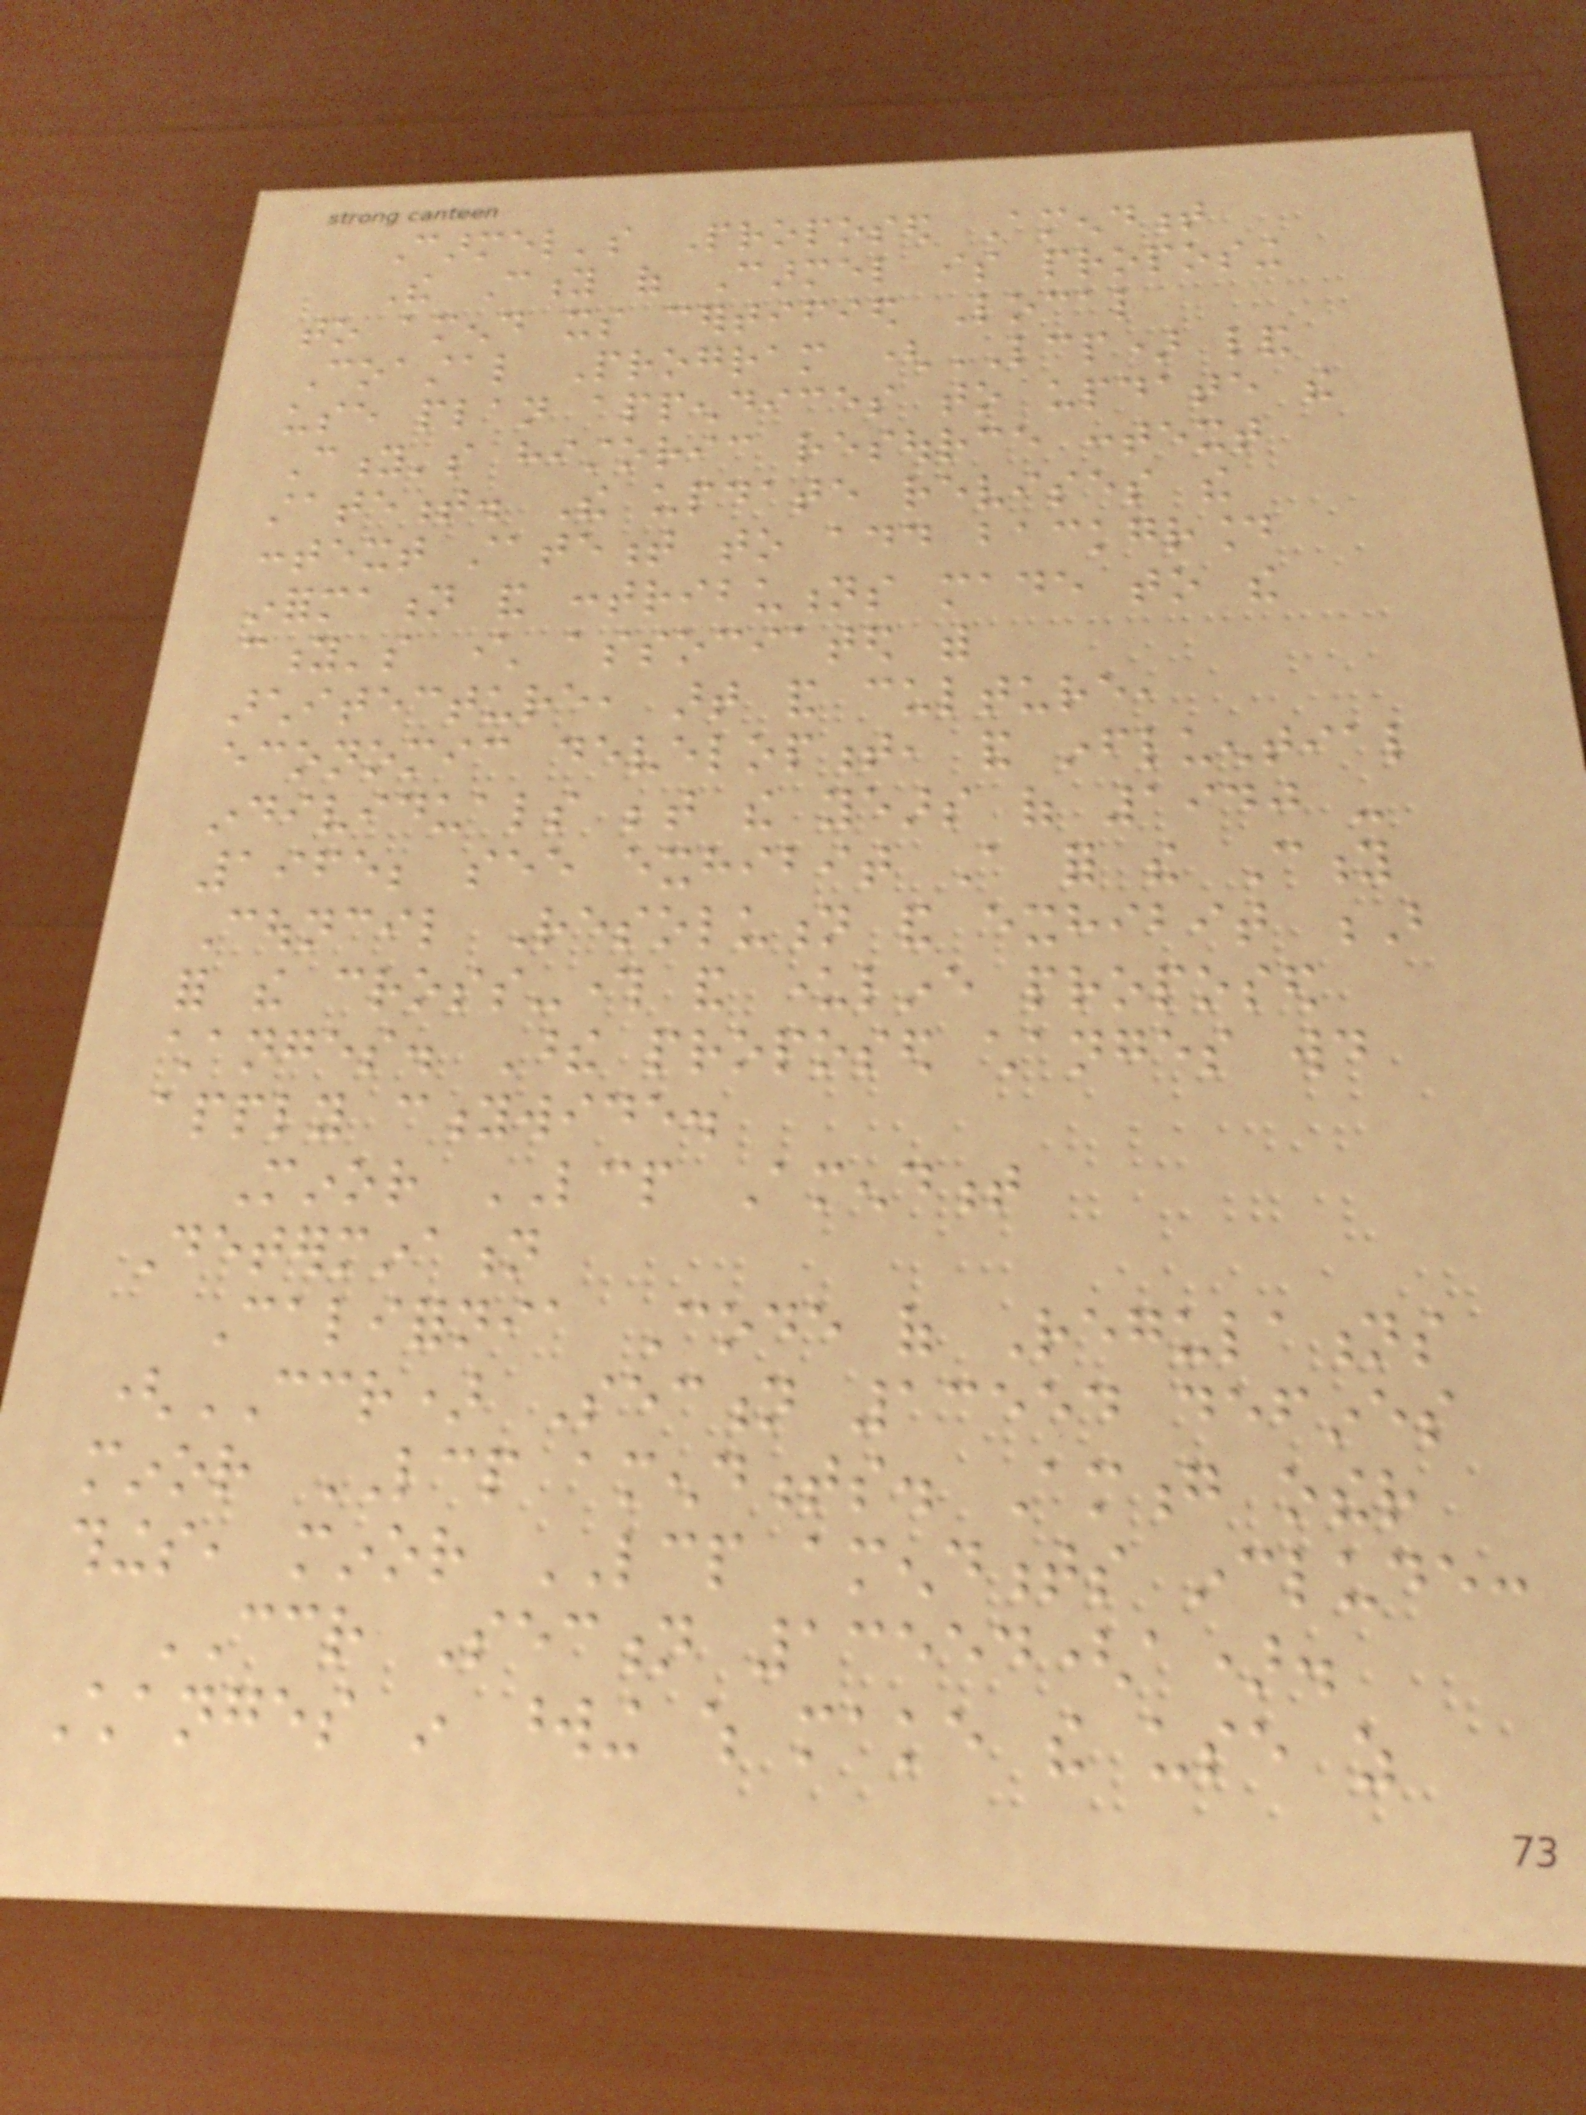Carmel's Proposed Amendment
The City of Carmel is proposing
to amend its certified Local
Coastal Program (LCP) land
use plan appendices to update the
City's historic resource context
statement. The update revises the
context statement to add background
information and contributions made to the
city's character associated with
architecture, art and culture,
economic development, and influential
individuals between the years of 1940 -
1965; see exhibit A for the City
Council Resolution and exhibit B
for the cross-through and underline proposed
changes. These proposed changes would
apply citywide.
Minor LCP Amendment
Determination
California Code of Regulations
(CCR) Section 13554 defines
minor LCP amendments. Among other
things, minor LCP amendments include:
CCR Section 13554(a).
Changes in wording which make the use as
